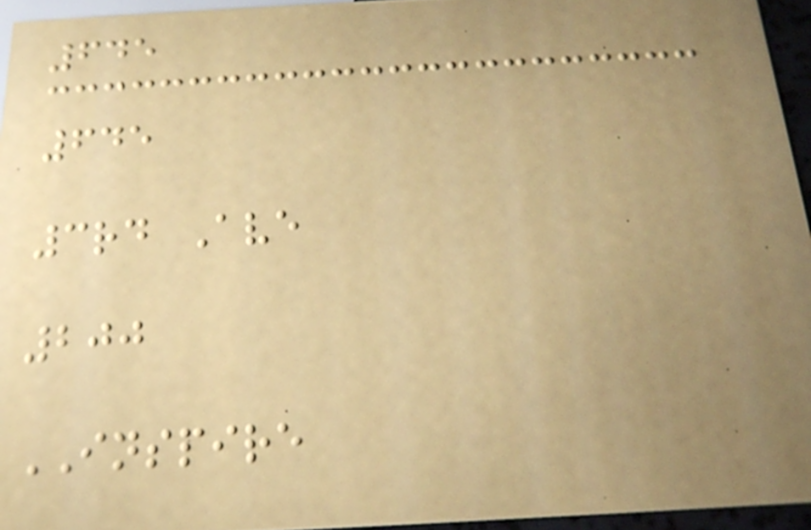645
645
3rd Ave
200
INSPIRE
